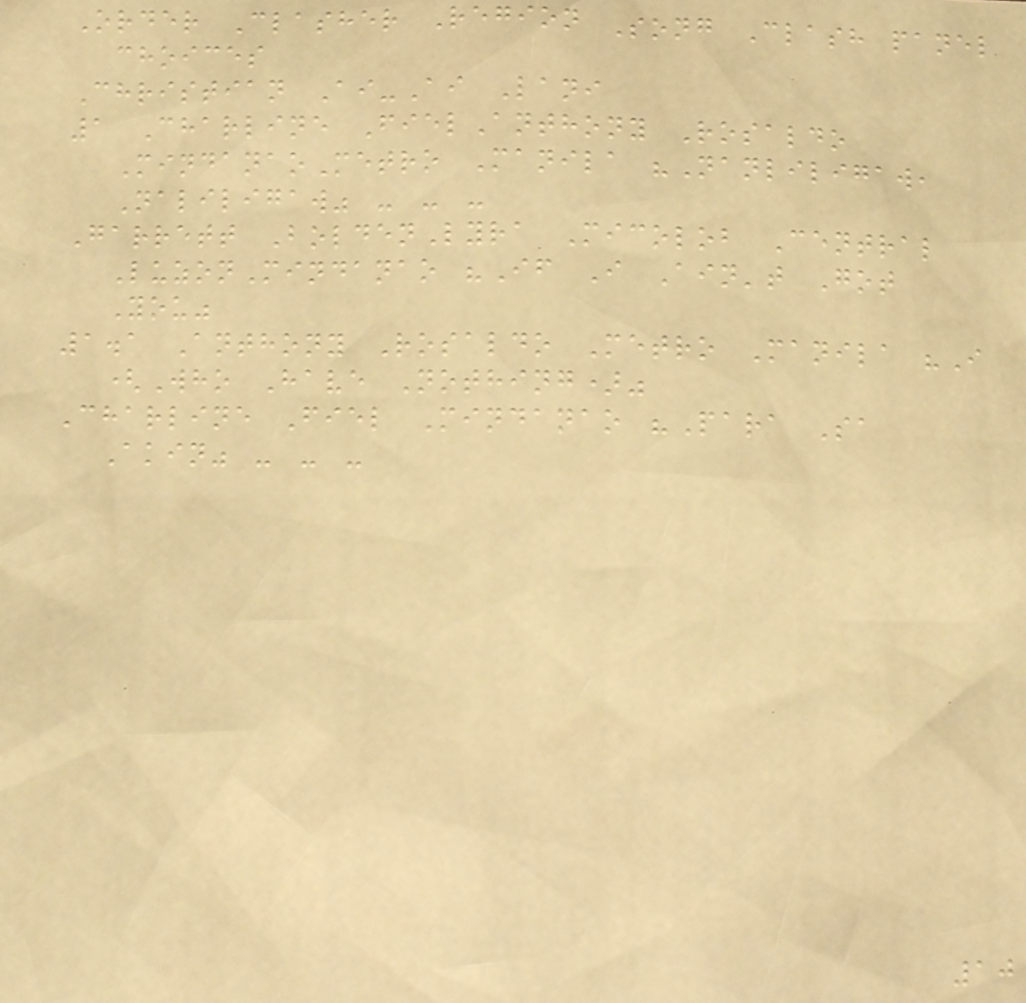Order Clasher Region Song Clash panel
choices
Christian Ai-Ai Lani
1 Charline FielAnthony Rosaldo
MindanaoMetro Manila "Nanliligaw,
Naliligaw" - - -
Garrett BoldenLyra Micolob Central
LuzonMindanao "If I Ain't Got
You"
1.1 Anthony Rosaldo Metro Manila "I
(Who Have Nothing)"
Charline Fiel Mindanao "Para Sa
Akin" - - -
10
